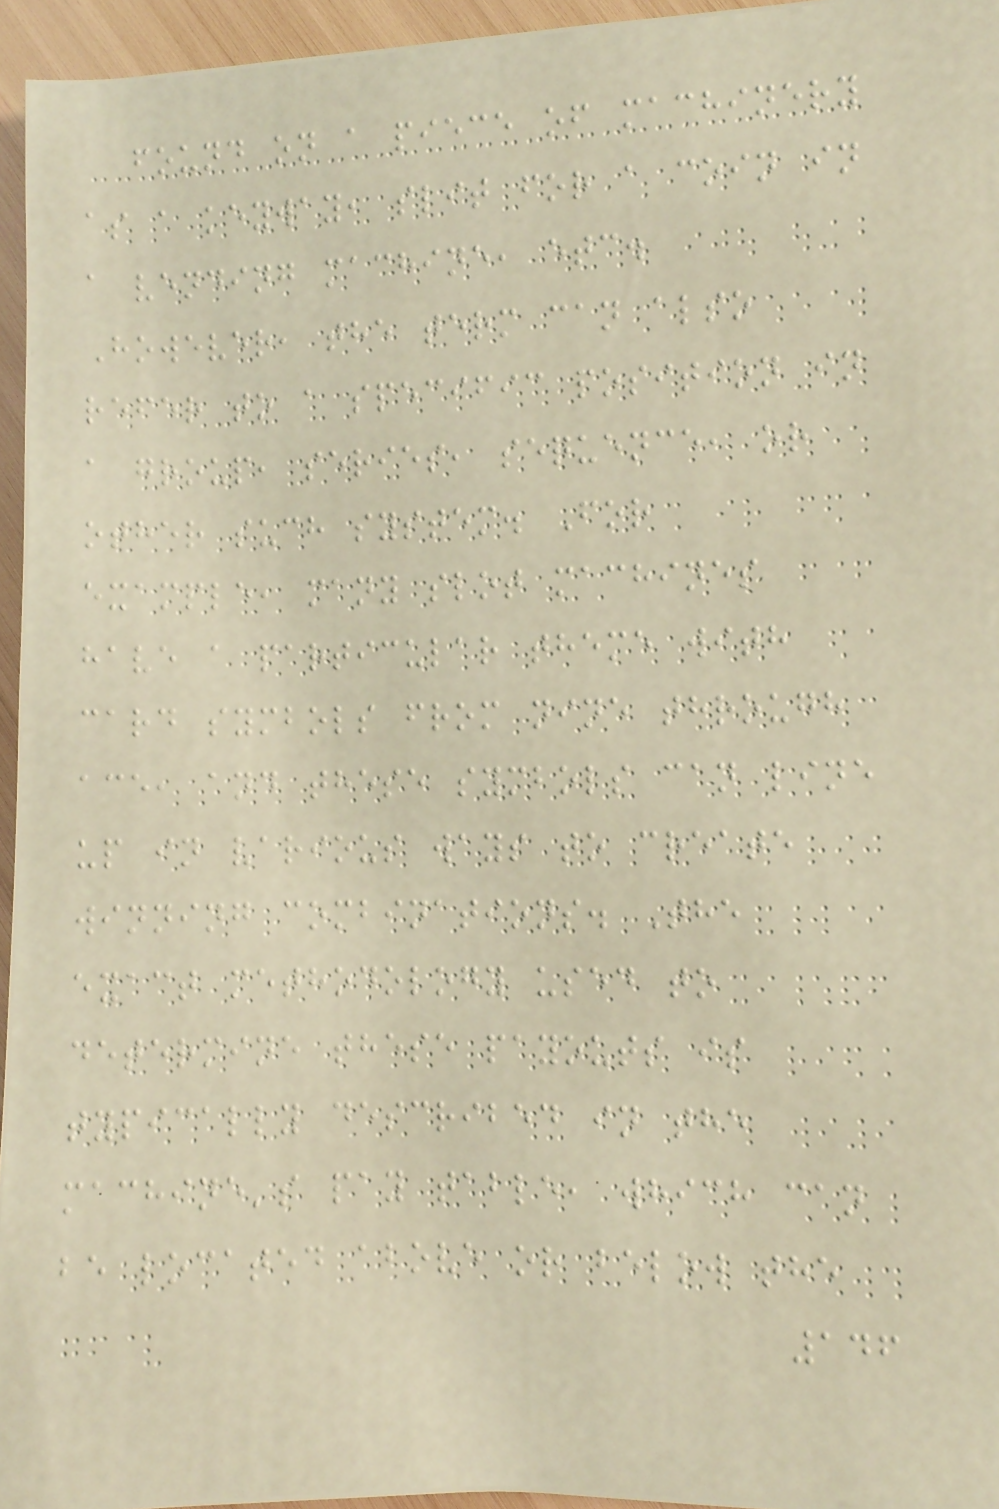found on a piece of machinery
as a keyway, slit for a coin in
a vending machine, etc.
However, the term can also
refer to a specific position in
a group, series, sequence, or
other such system. For
example, many slot machines
have a particular theme with
card symbols from nine through
ace, and these symbols can line
up in various ways to create
winning combinations. The
exact methodology used to
determine these payouts is
typically described in the
machine's pay table, which can
be located above or below the
146
